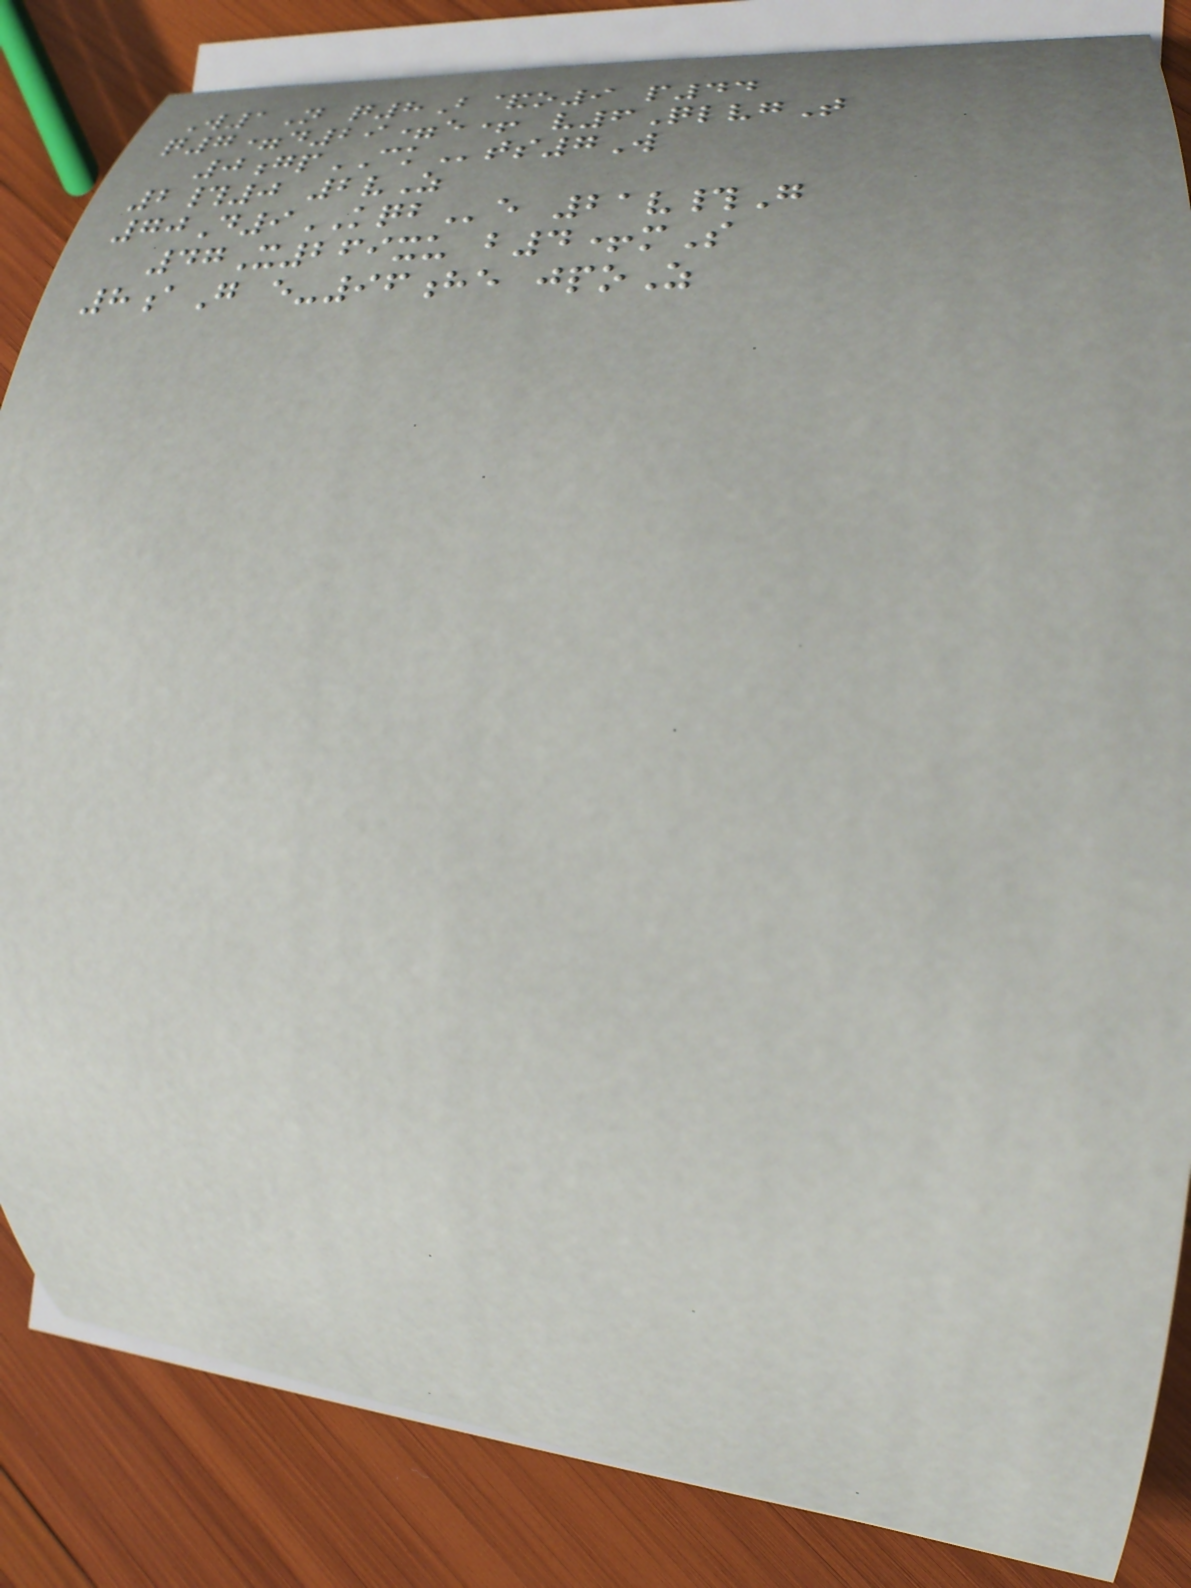W1N q8B&o9 p44
q7=d29=e+ v6QlvgT
0gpCKts7W
2#0 2vZ
70D9KQBe 21v#G
47X269xu b4+mS
8aG e-96he jpoZ
